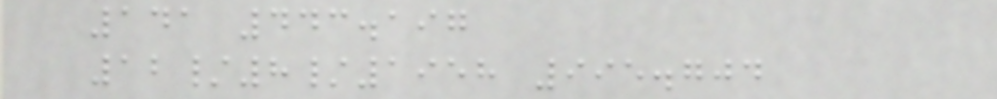141 443.197
12/8/1958 995.704
